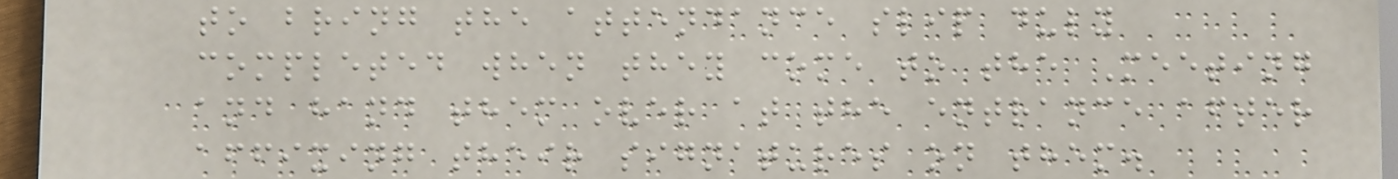to bring the attendance slip duly
completed when they come to the Meeting
and hand them over at the entrance after
affixing their signatures on them.
